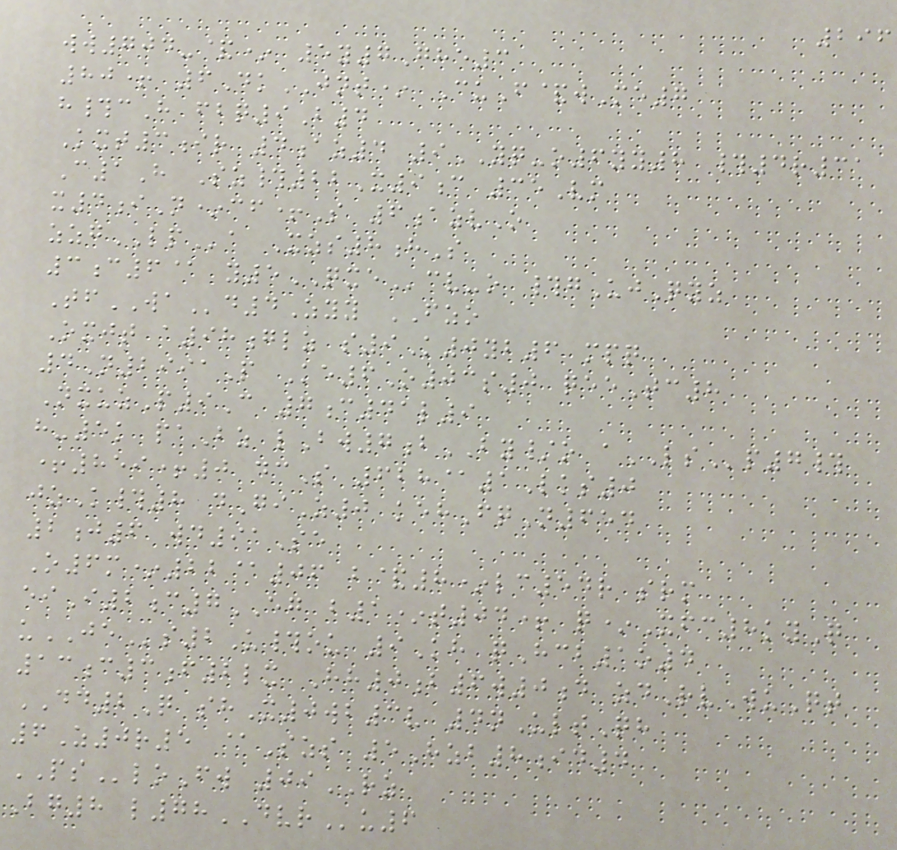296
ww704-&* 5y7Ghe3
80+ 6DkJNT* CuF&wMe7
h#cH fbq9B4
Kxt3ir 4az4 9YQ-o6yy8 #4r31
C1H Sz#22X9c 35Vm
x4iN*cf+S 6azvO
zzgLPa Xzs8hS
3c6@ y5QXEcv-o #gUjQyz
TfWAd4Zyy FZO
Oxjt a98glz s9K0yb6 mpq
4N2991P Ke6O03s0 qeeTc8
NxuzP9C 7c41l9
h-5k paBz lBw7bBY/o aLSp7#
+859+0 dcS 628@1Lks0
jzK#8 dGiZ0 kehFqN654
2j6 wd91Se
O6m*22@06 b&8*lc54r srm
eiI2c7EG b1*t04+ q*Xfc8kyQ
uJEs2U#ou 9Kh qHcb1o4
13c3f2lx Hh0b6w0d zdRvWuQt
DD2Q shX0wb3v 4nUltQh
6Z0r5 @Szs 5Hzb8id4
PSloFw 09RZ
Bg8 l78DVRu6
